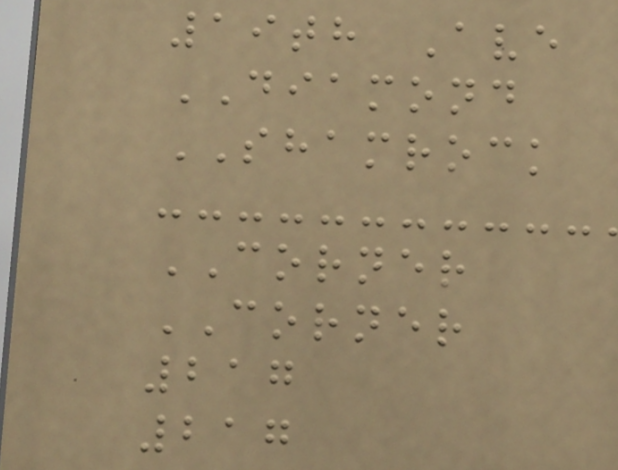19th Ave
DIAMOND
SHAMROCK
CORNER
CORNER
217
217
